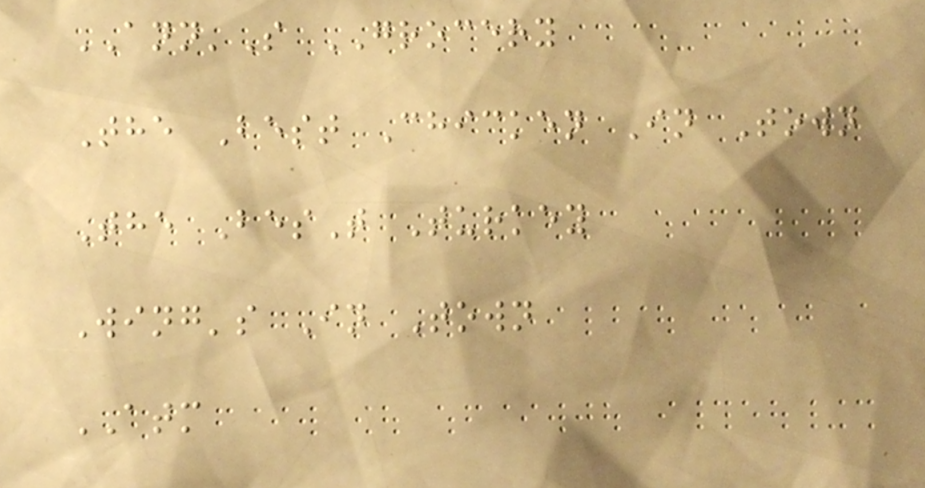ANN'S GROCERY
The Best Chicken In Town
The BesT Turkey
Wing's In Town
ATM
